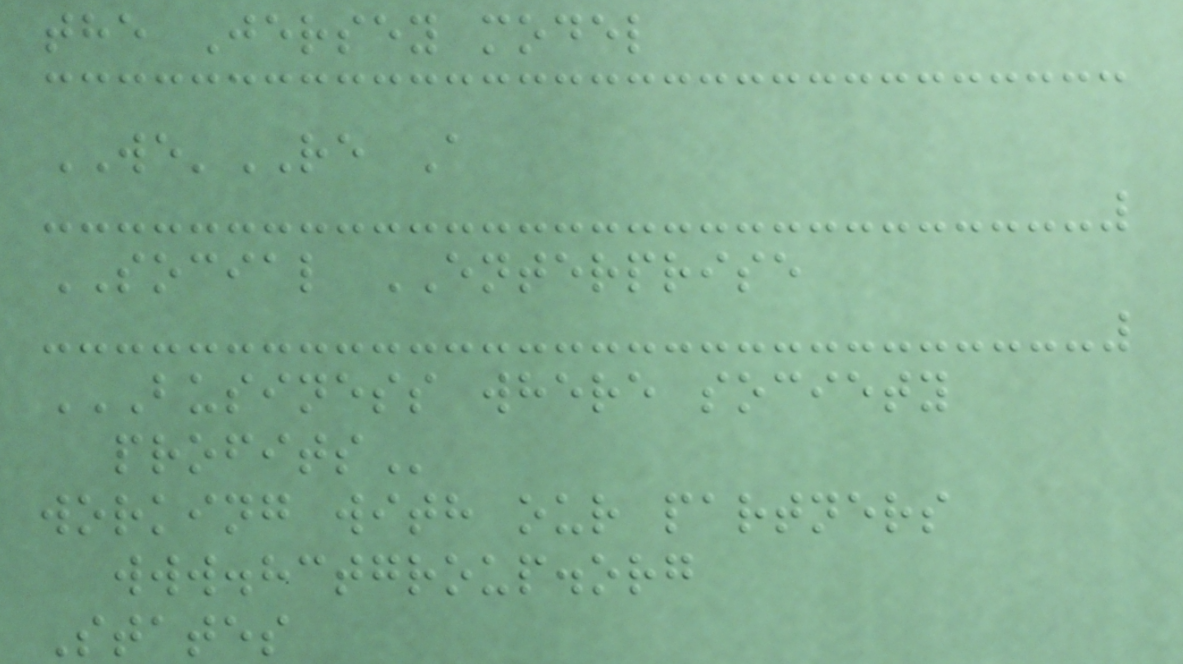the Jersey model
WE'RE A
SOCIAL ENTERPRISE
BUSINESS WHERE SOCIETY
PROFITS
working with our partners
www.hctgroup.org
States
